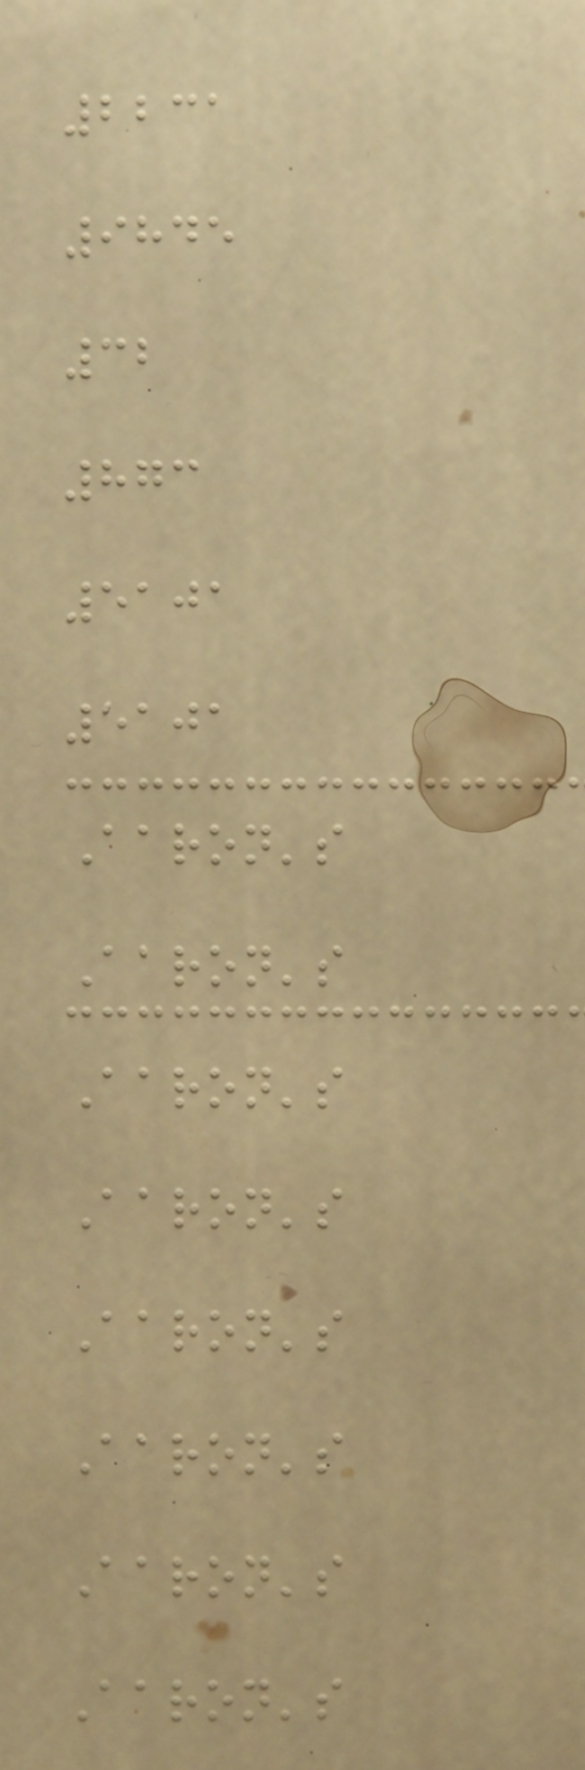2231
9845
32
873
5101
5101
Aaron's
Aaron's
Aaron's
Aaron's
Aaron's
Aaron's
Aaron's
Aaron's
